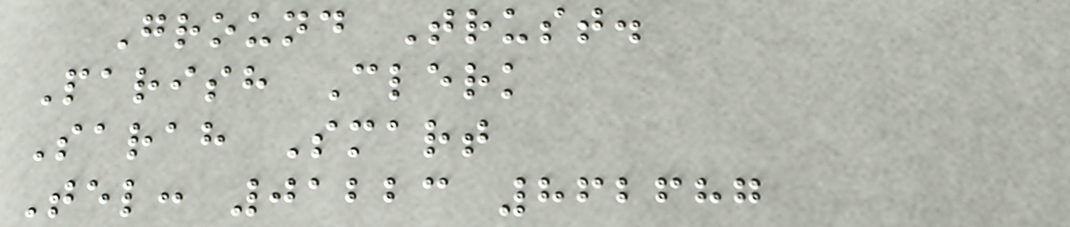Ground Trust.
Parish Clerk
Sarah Smart
Tel: 01223 862687
